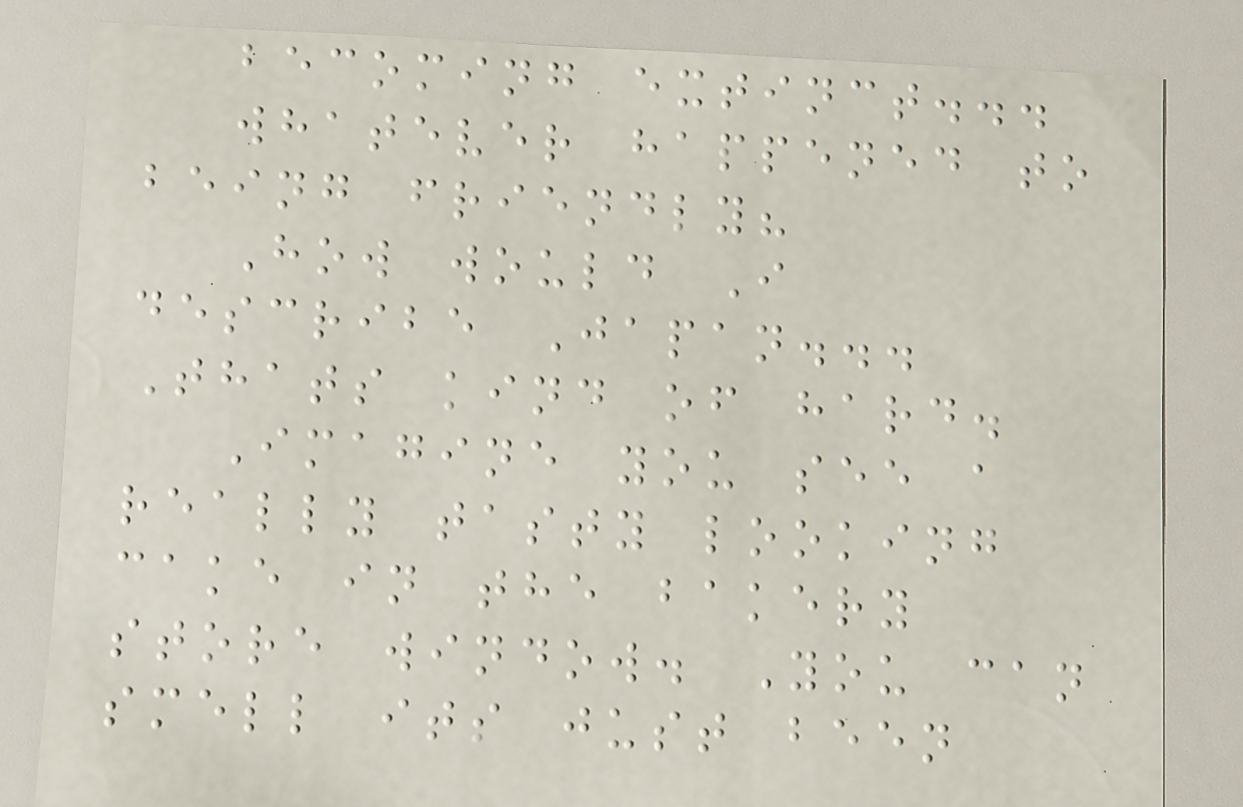becoming extinct...
whatever happened to
being friendly?
How would I
describe Japan...
Thats kind of hard.
Imagine you see a
really tasty looking
cake in the bakery
store window. You can
smell its just been
